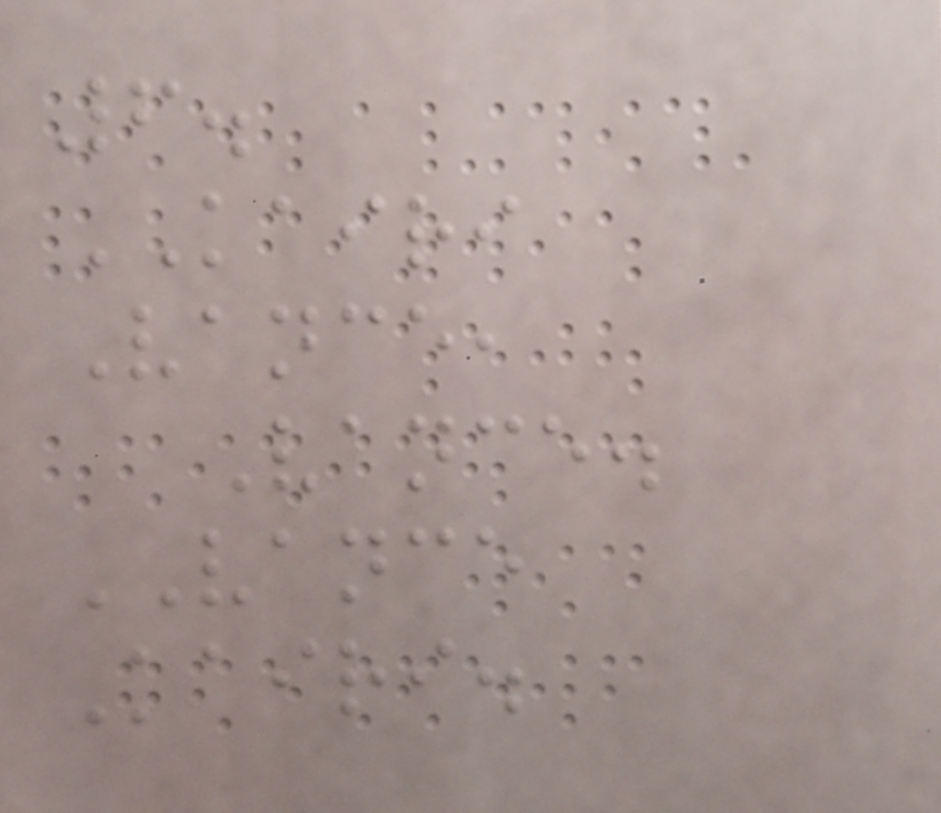6.
KAIRI
Vance,
Vance.
VANCE
Kairi.
